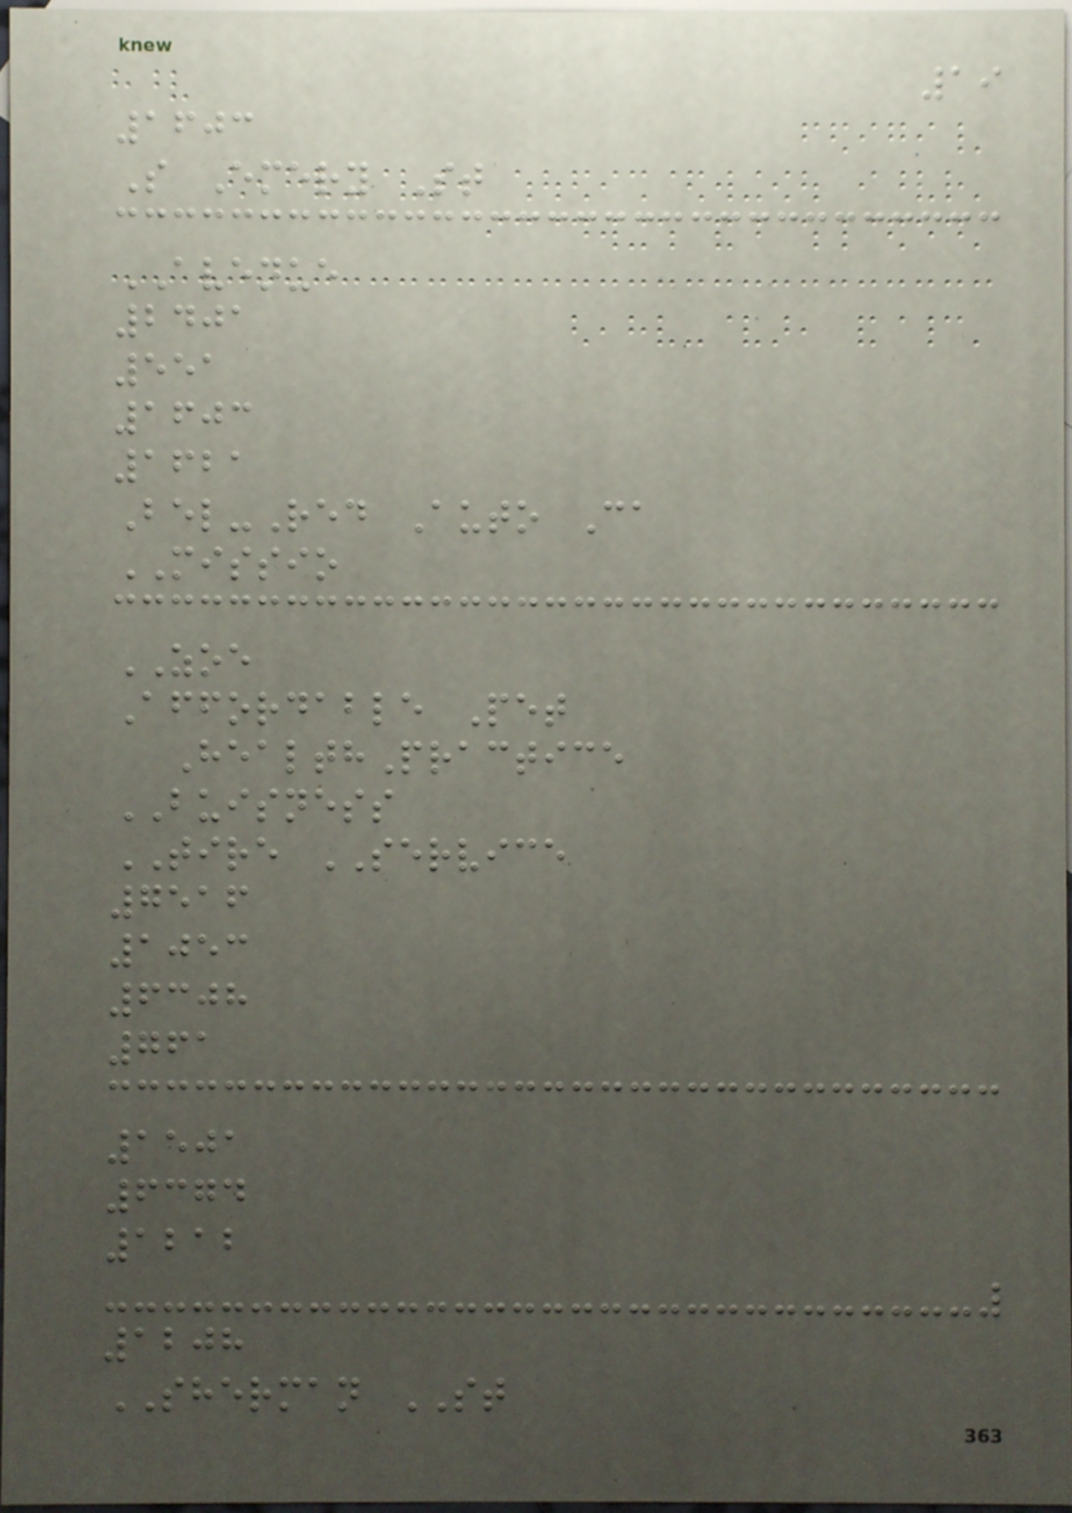19
1603
S Emery St
AVENUE
2401
551
1603
1621
Bel-Red Auto Ca
MISSIO
ZOE
Affordable Pet
HealthPractice
BUISNESS
TIRE SERVICE
7516
1053
6308
761
1501
6374
1212
1208
SHERMAN ST
